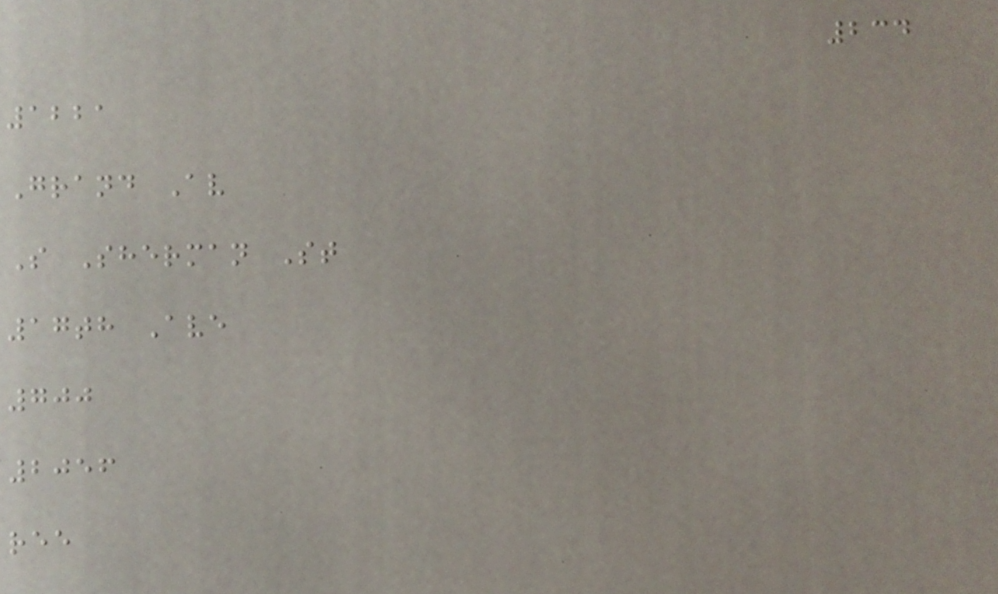234
1221
Grand Av
S Sherman St
17th Ave
700
2056
ree
